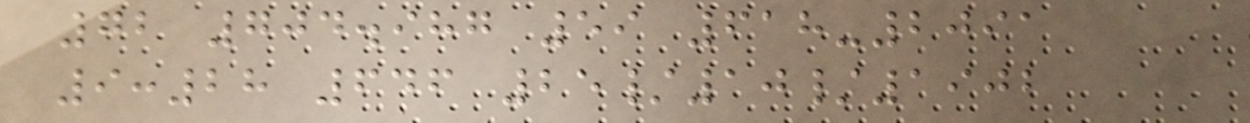72 704.987 59 618-2091
9:28 646 25/10/1902
